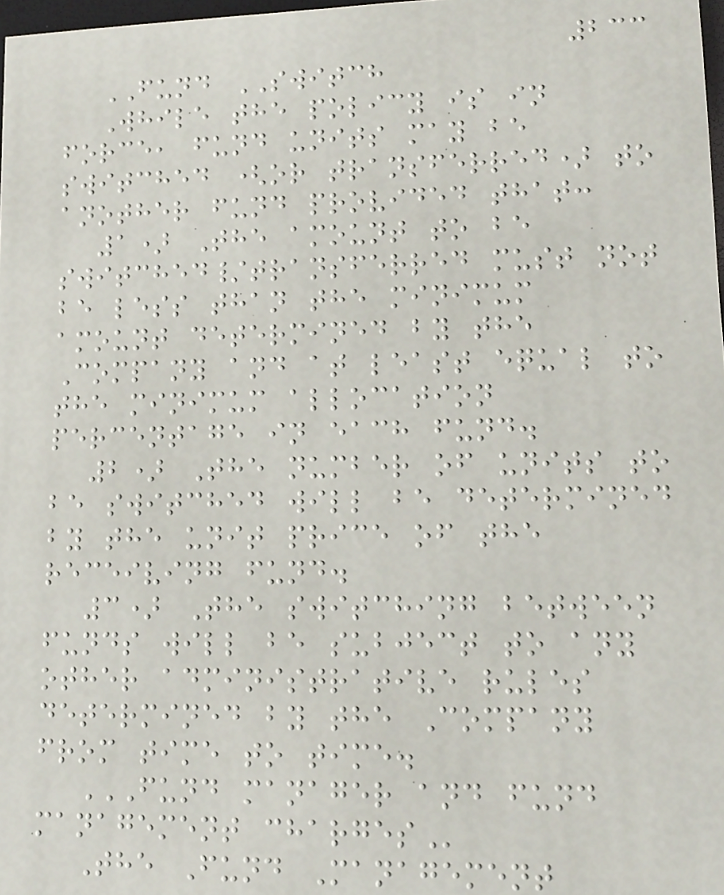233
FUND SWITCH
While the policy is in
force, fund units may be
switched (or transferred) to
another fund provided that:
1) The amount to be
switched/transferred must not
be less than the minimum
amount determined by the
Company and at least equal to
the minimum allocation
percentage in each fund.
2) The number of units to
be switched will be determined
by the unit price of the
receiving fund.
3) The switching between
funds will be subject to any
other administrative rules
determined by the Company
from time to time.
FUND MANAGER AND FUND
MANAGEMENT CHARGES
The Fund Management
